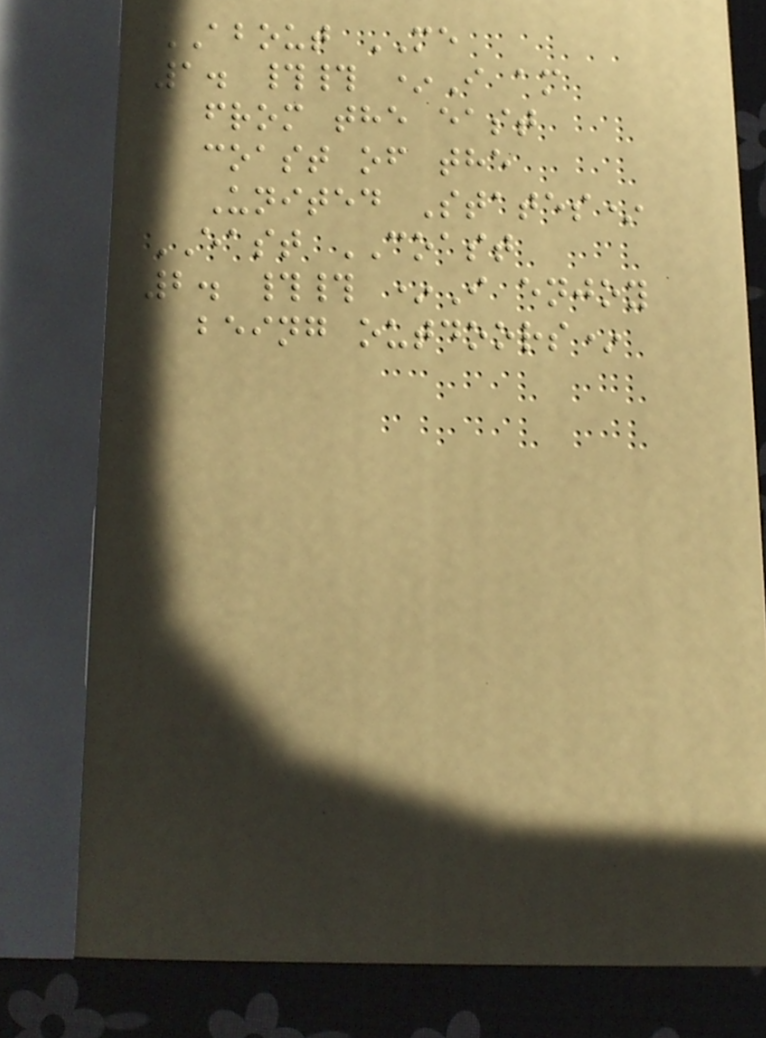ABOUT ME
1. ## *I am
from the east
coast of the
United States*
EAST COAST
2. ## *I enjoy
being outdoors*
